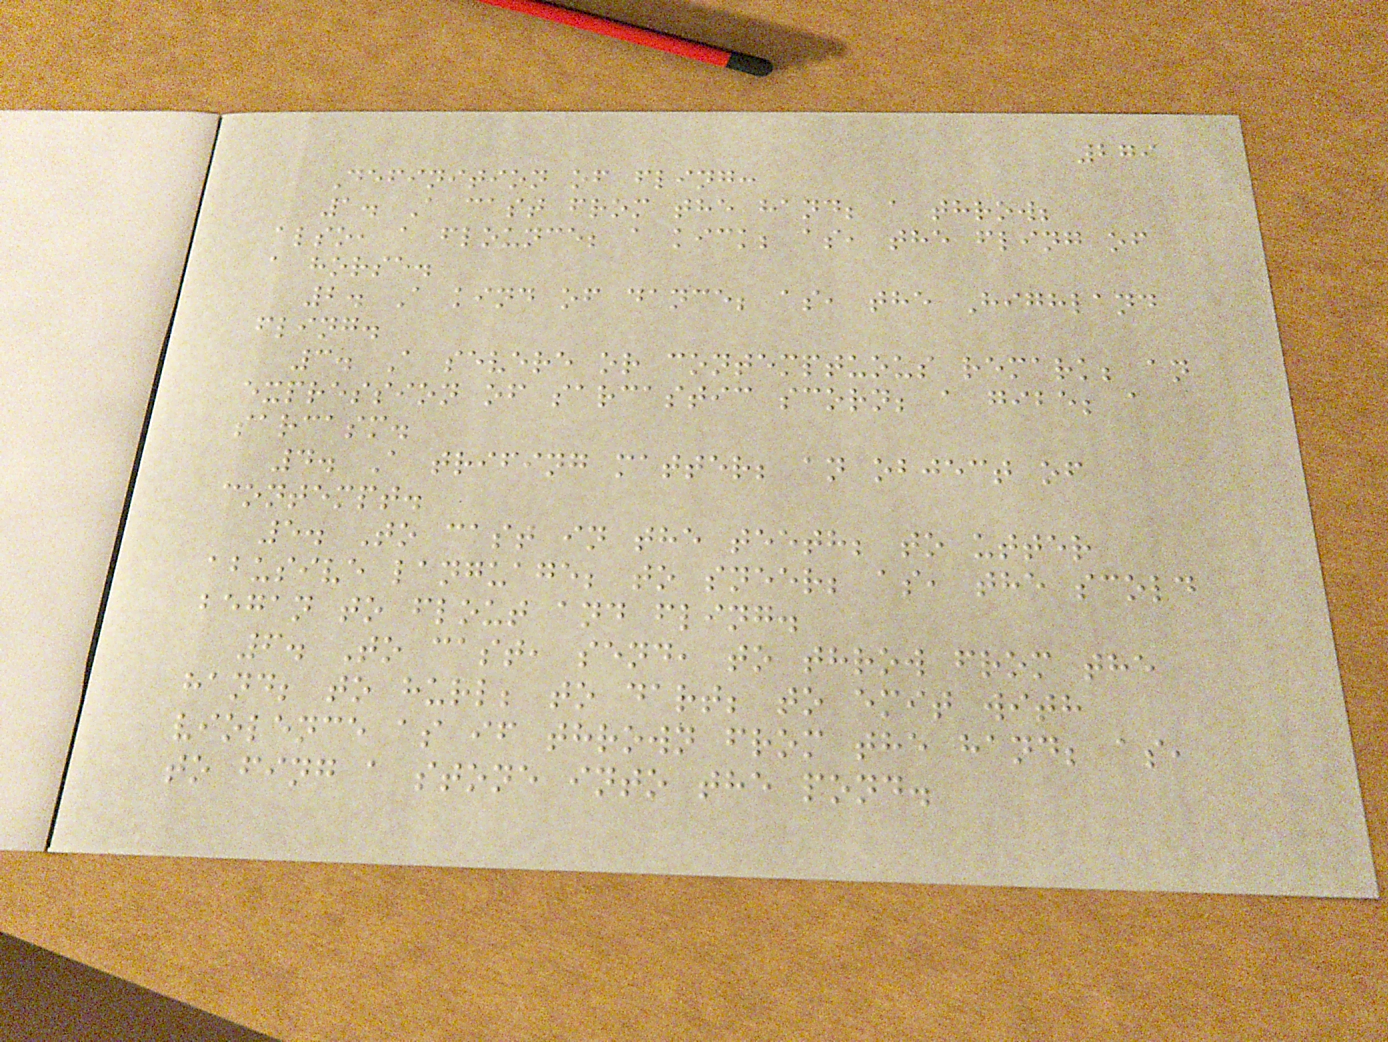279
Definition of fling:
1. A cast from the hand; a throw;
also, a flounce; a kick; as, the fling of
a horse.
2. A kind of dance; as, the Highland
fling.
3. A severe or contemptuous remark; an
expression of sarcastic scorn; a gibe; a
sarcasm.
4. A trifing matter; an object of
contempt.
5. To cast in the teeth; to utter
abusive language; to sneer; as, the scold
began to flout and fling.
6. To cast, send, to throw from the
hand; to hurl; to dart; to emit with
violence as if thrown from the hand; as,
to fing a stone into the pond.
